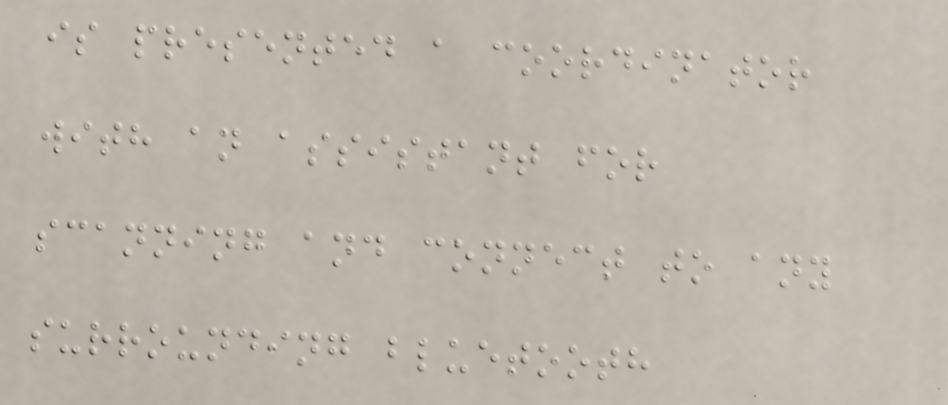is presented a coordinator
with an assistant for
scanning and connect to any
surrounding bluetooth
